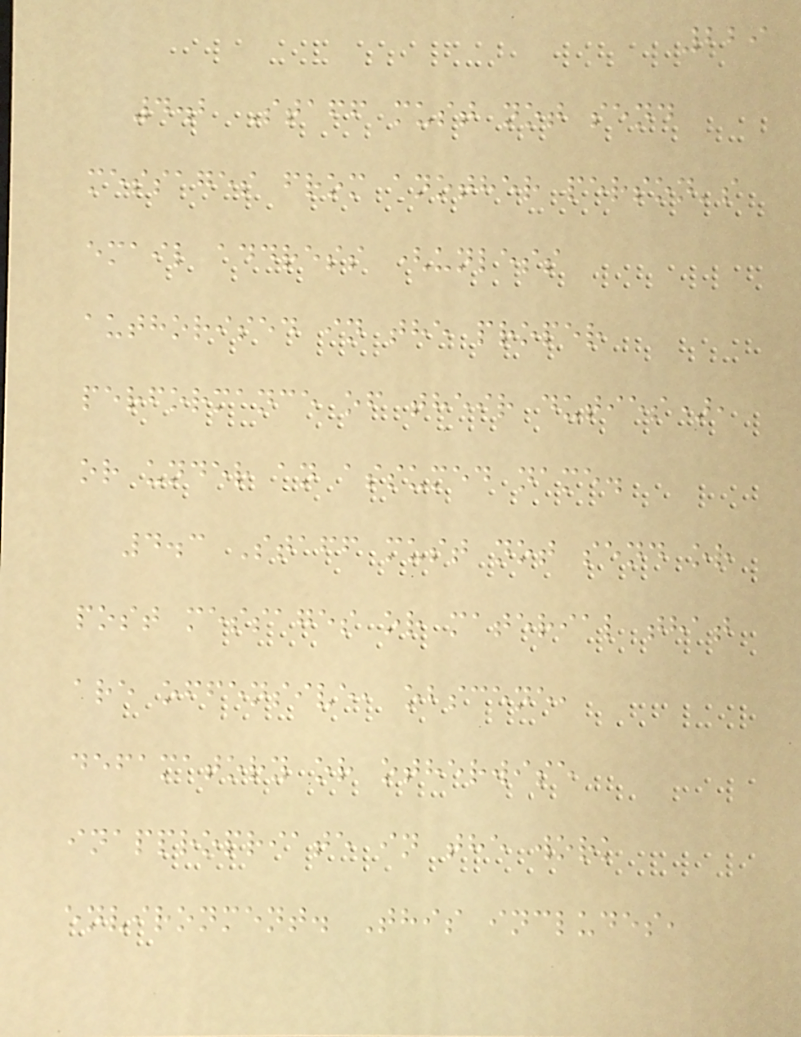229
4.2 Staff must not send
messages from another person's
email address (unless
authorised in the proper
performance of their duties),
or under an assumed name.
4.3 Staff must not send or
post messages or material that
are offensive, obscene,
defamatory or otherwise
inappropriate in the work
environment. This includes,
